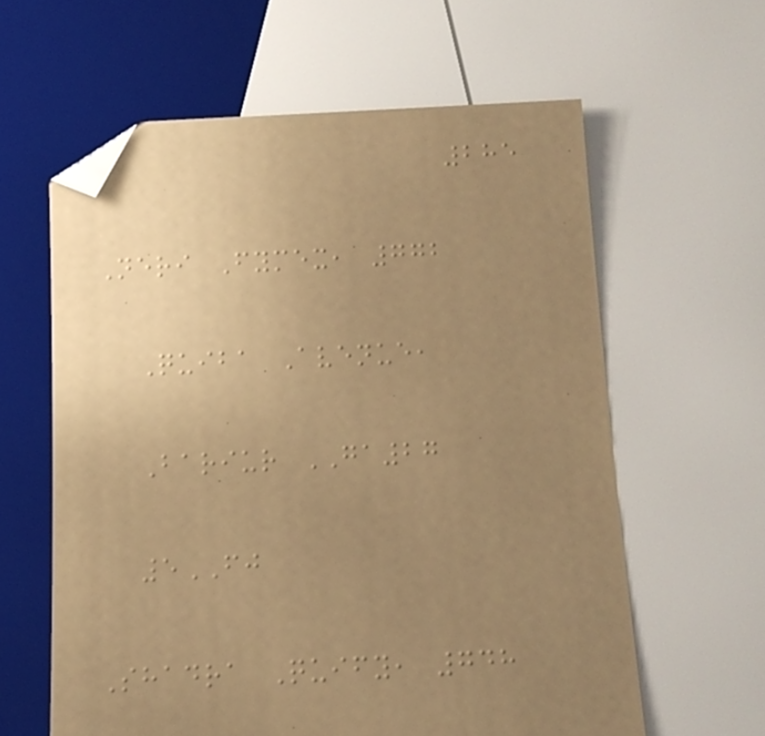285
Neri Fymex, 772
Quiba Avenue,
Bariur GA27
5FJ
Shadra Quify, 748
